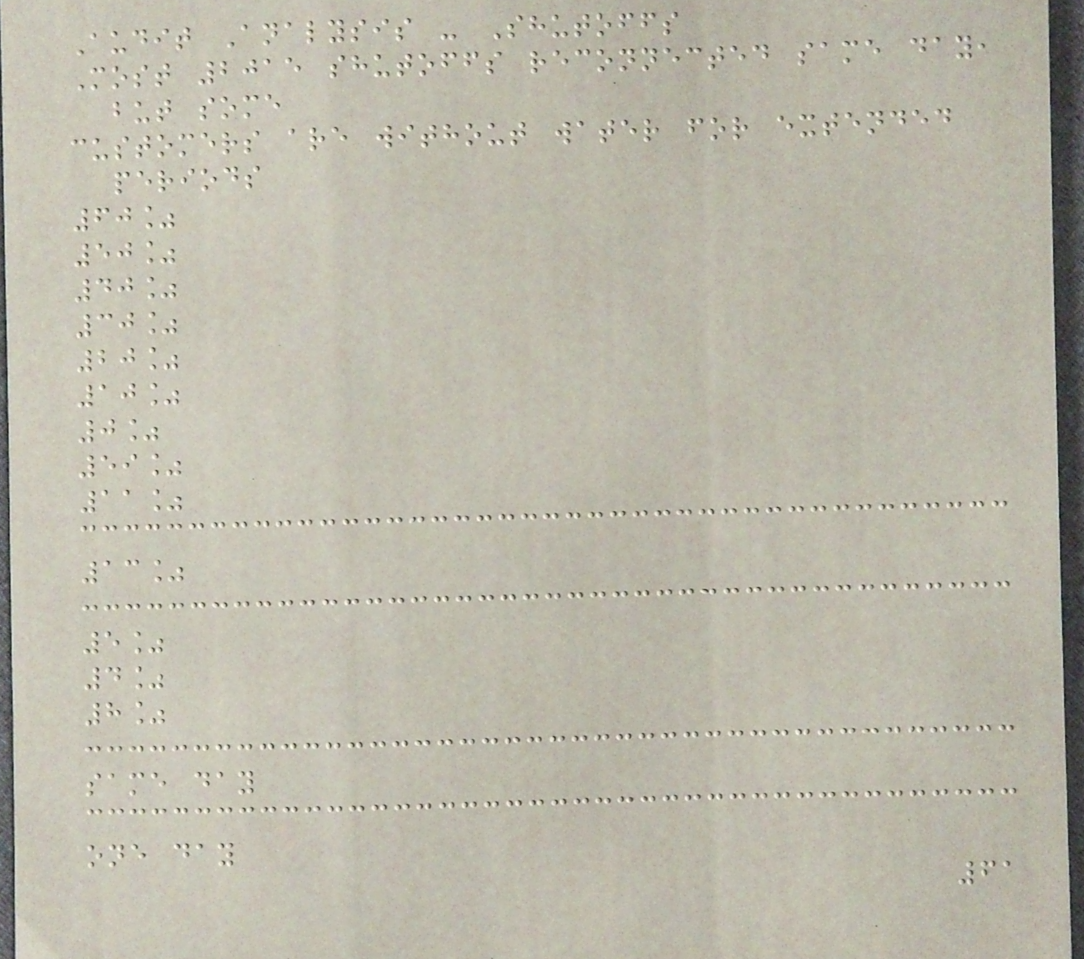Audit Analysis - Shutoffs
Most 2015 shutoffs reconnected same day,
but some
customers are without water for extended
periods
60%
50%
40%
30%
20%
10%
0%
59%
11%
13%
5%
4%
8%
same day
one day
61
